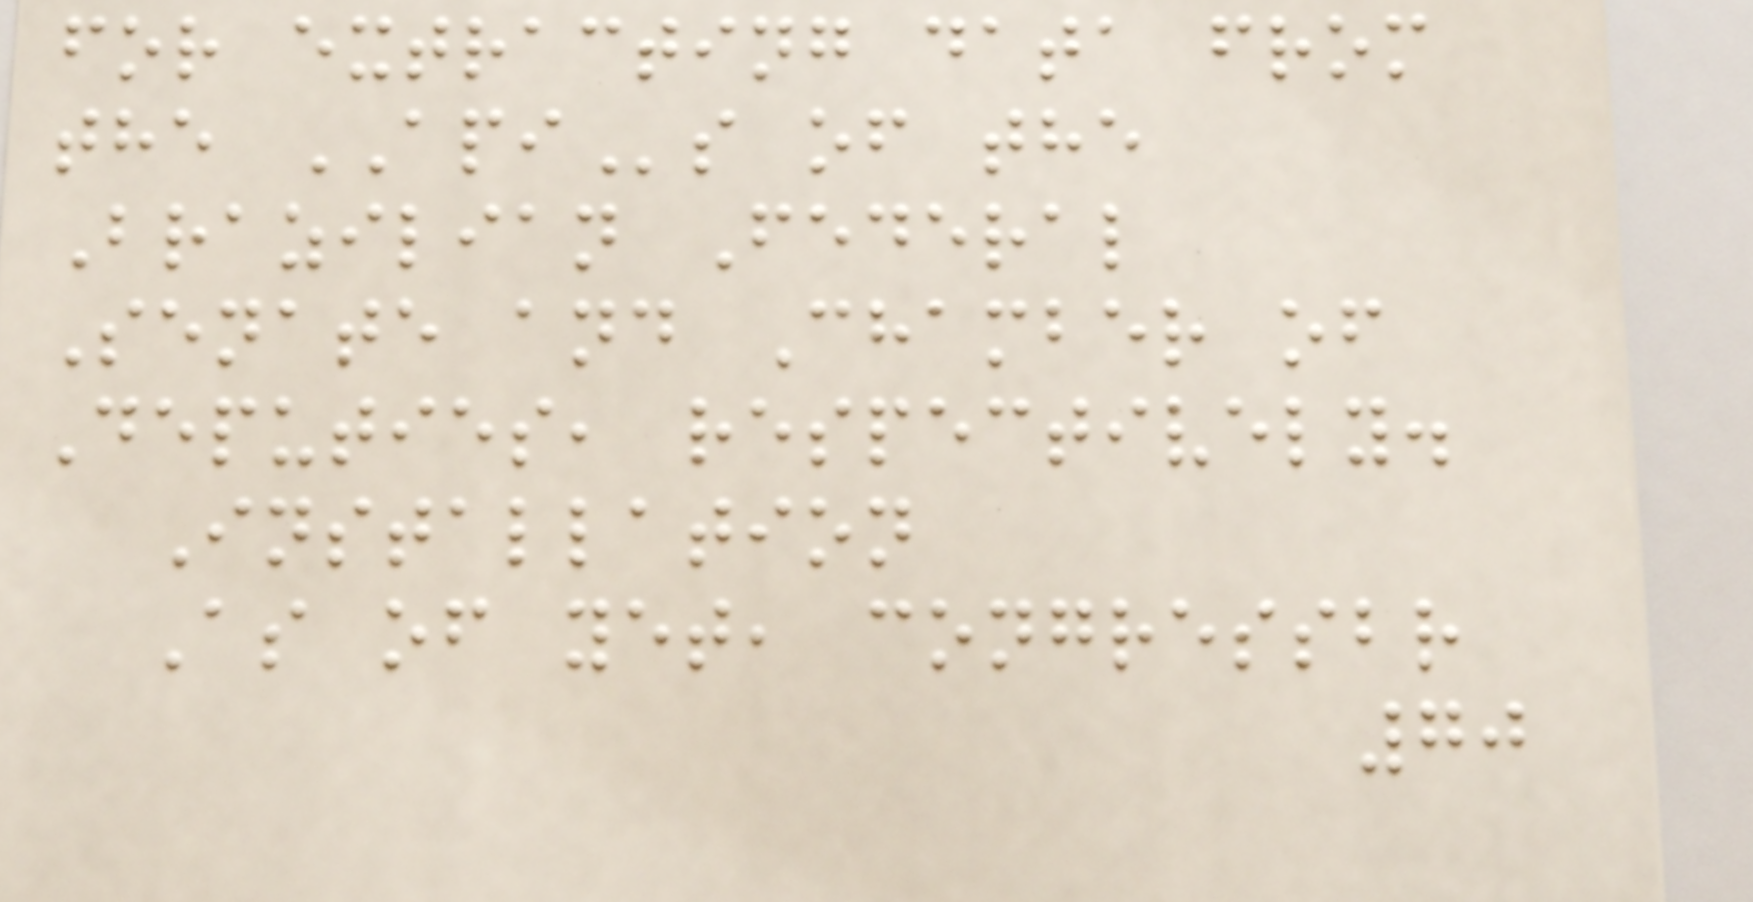for extracting data from
the APIs of the
Brazilian Federal
Senate and Chamber of
Deputies, respectively.
Installation
As of yet, congressbr
70
